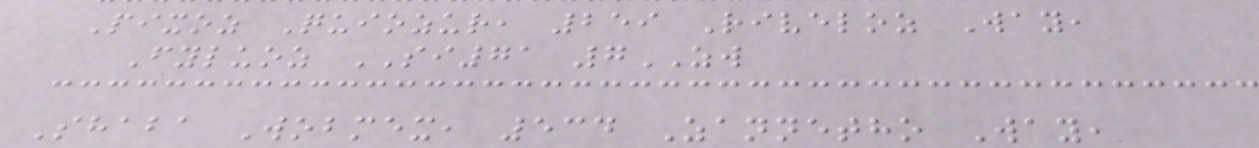Pixoz Quiozur, 259 Riveloz Way,
Fyluoz SI71 7ZW
Shaba Wobmex, 534 Zannetho Way,
